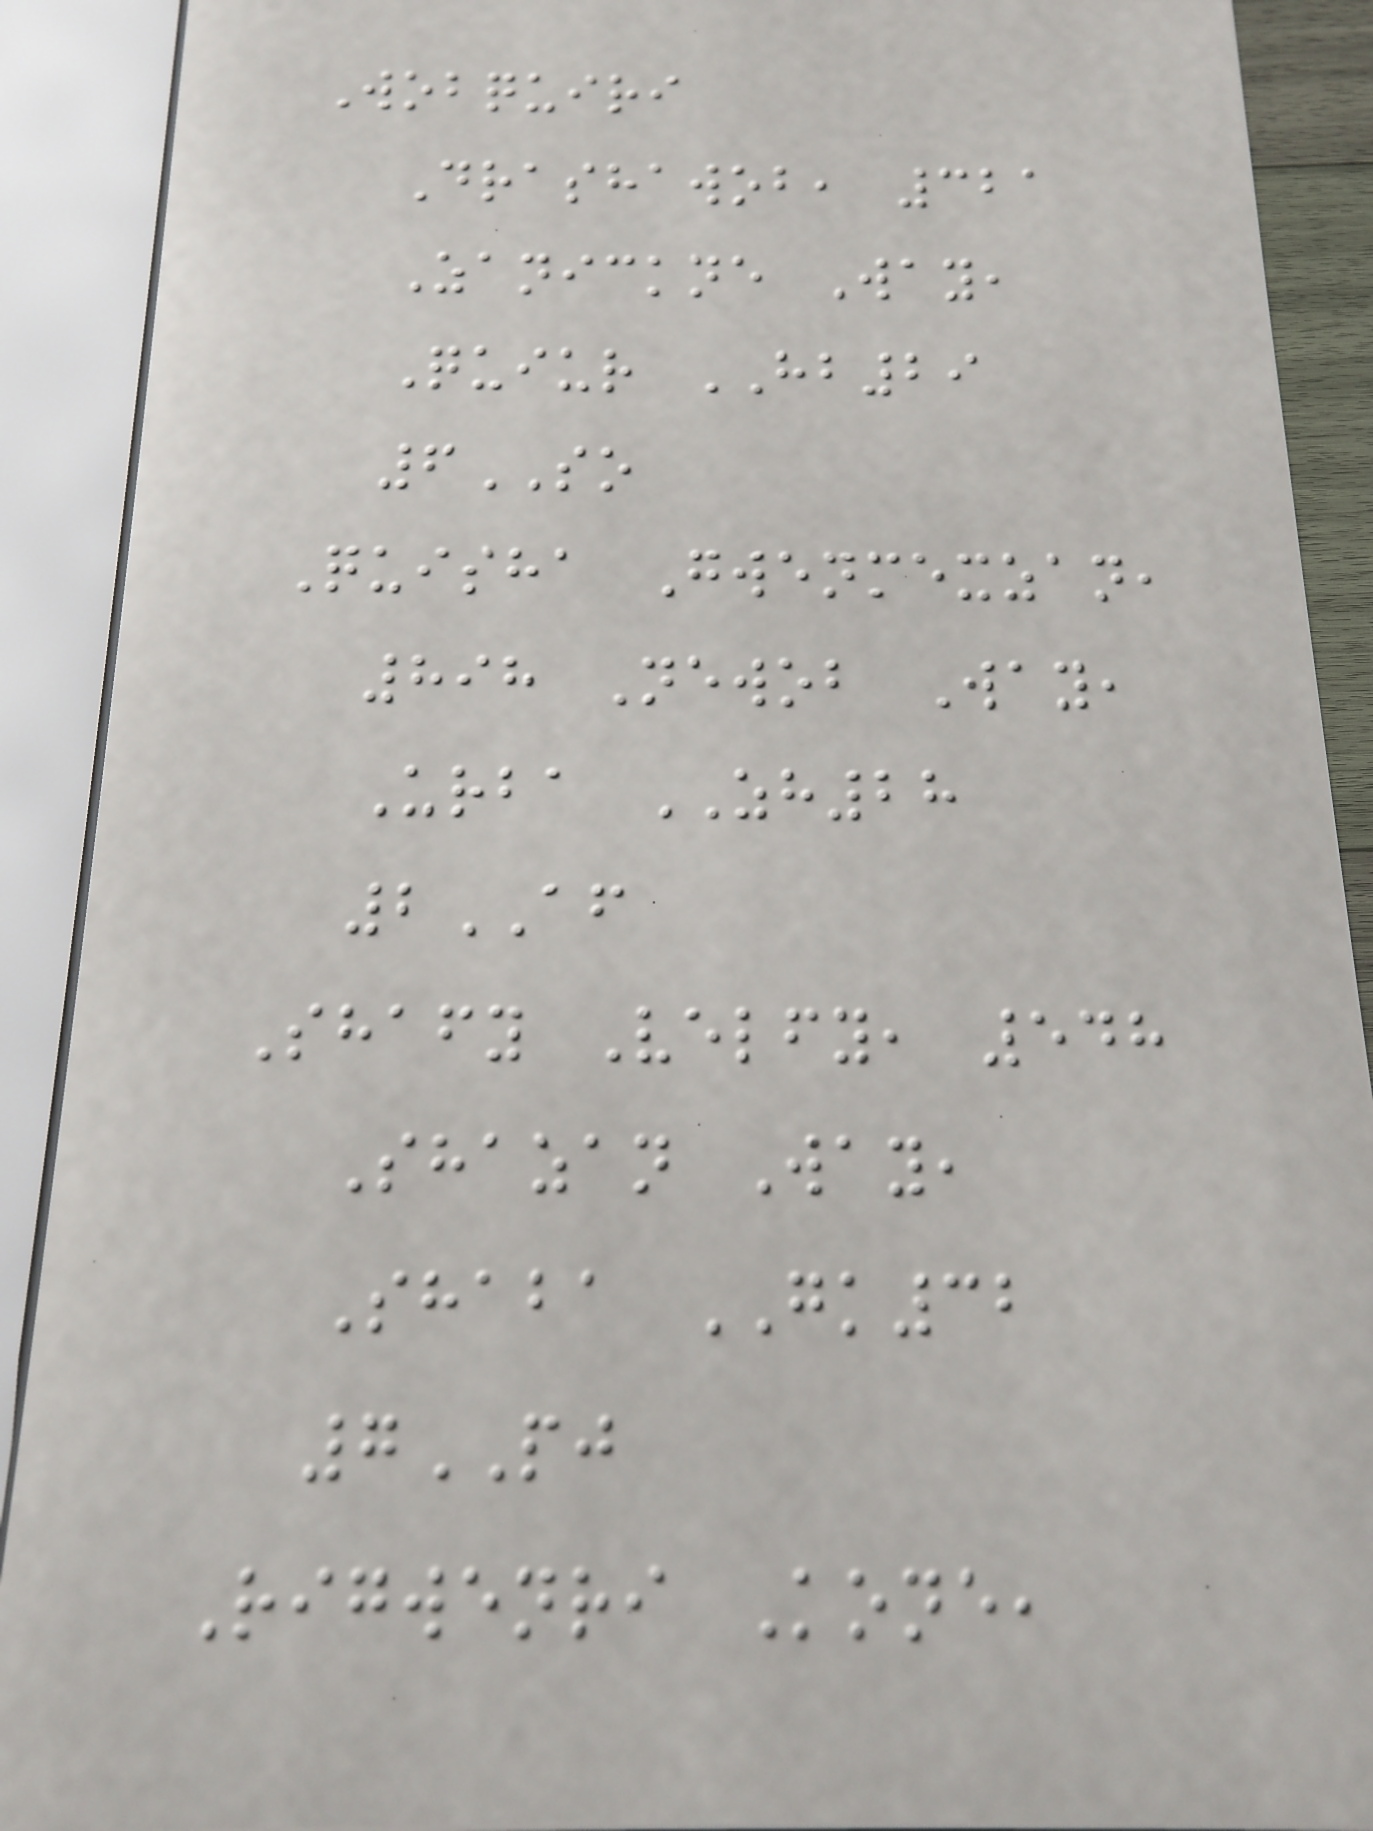Wobquiri
Drashawob, 321
Zanickne Way,
Quiur HB29
6SO
Quisha Gwenmexzan,
898 Newob Way,
Urba ZH28
2AF
Shafy Velfy, 548
Shazan Way,
Shaba GK32
7PJ
Rigwenri Kone,
